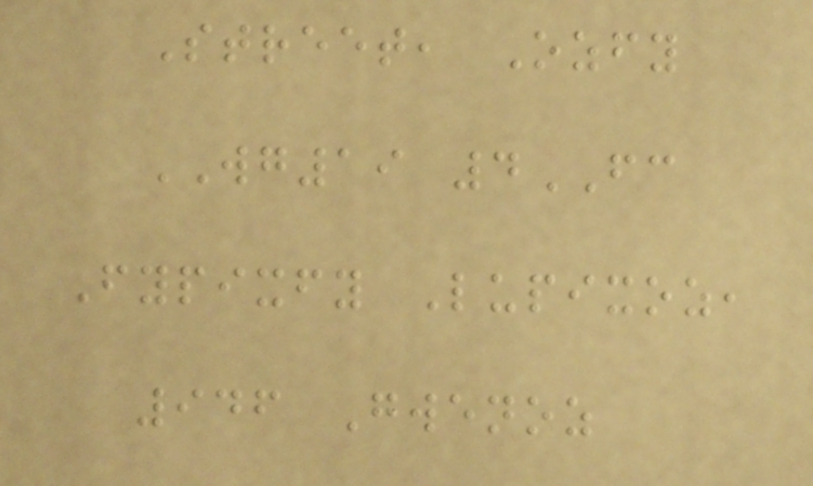Street, Ozfy
WG19 4FC
Fypixfy Lupixoz,
946 Gwenoz
